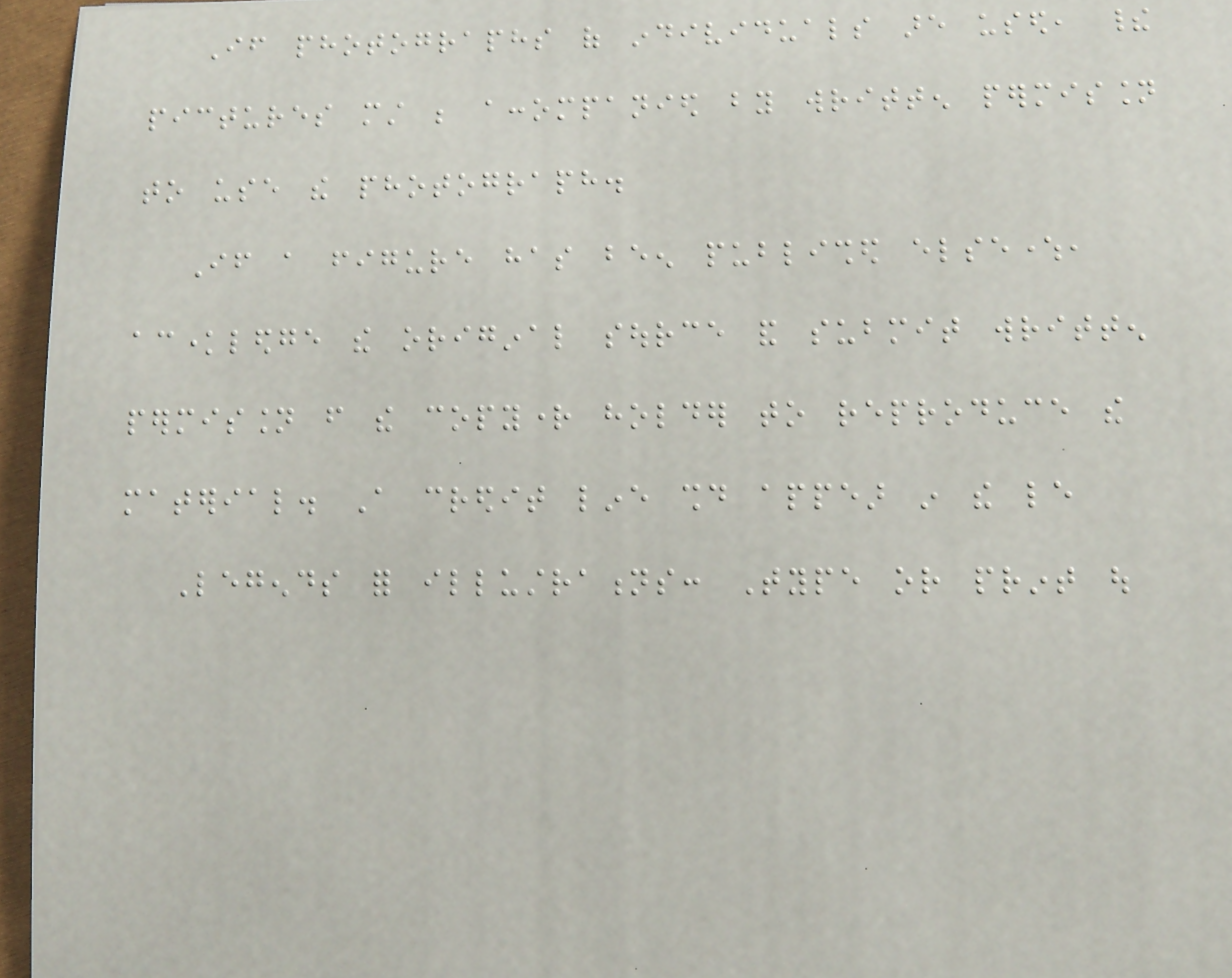If photographs of individuals are used, their
pictures must be accompanied by written permission
to use the photograph.
If a figure has been published elsewhere,
acknowledge the original source and submit written
permission from the copyright holder to reproduce the
material. A credit line should appear in the le
Legends for illustrations: Type or print out
